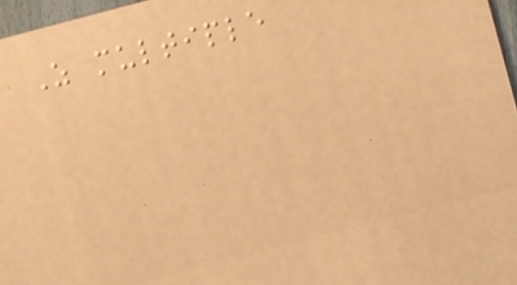As multiple
